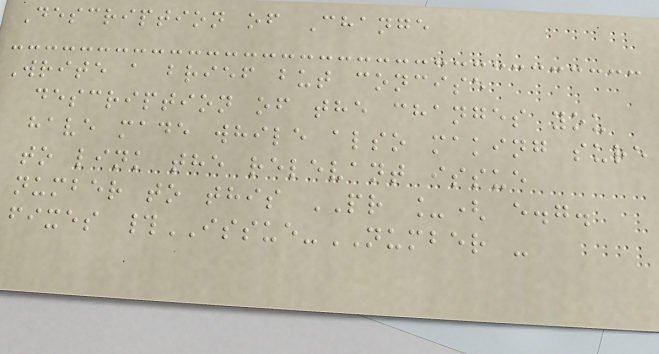Description of Change
Write a brief but concise
description of the changes you
have made while also making sure
to link the relevant issue
number to this PR _( e.g.
fixes #ISSUE-NUMBER -
